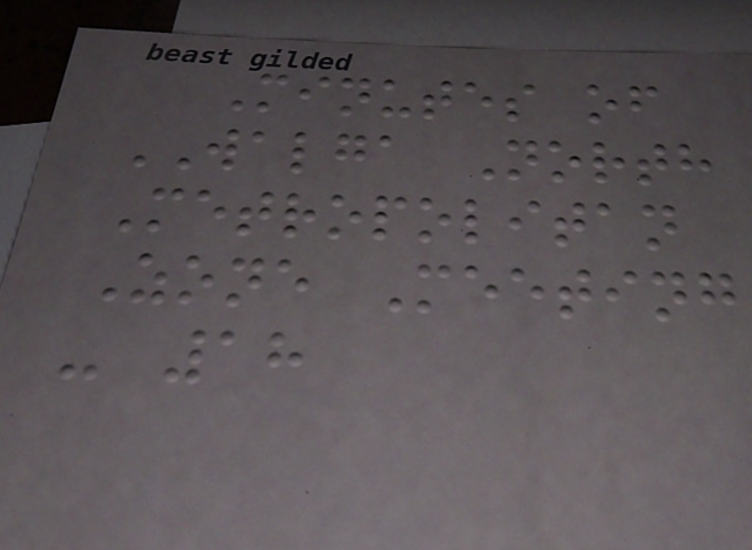Minutes of
WALGA North
Metropolitan
Zone Meeting
- 18
